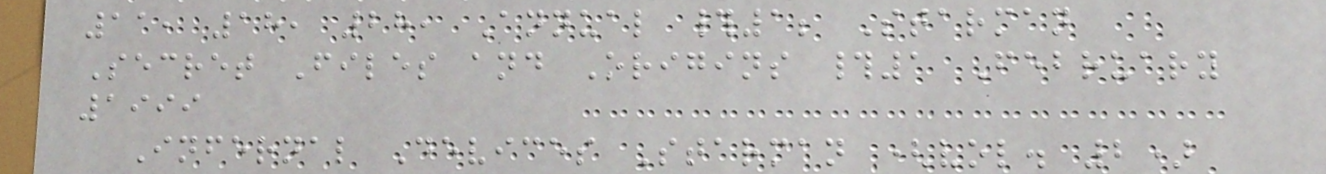11, 18, 28, Annual #1; Starman
Secret Files and Origins #1 February
1999
Infernal Devices Starman (vol. 2)
